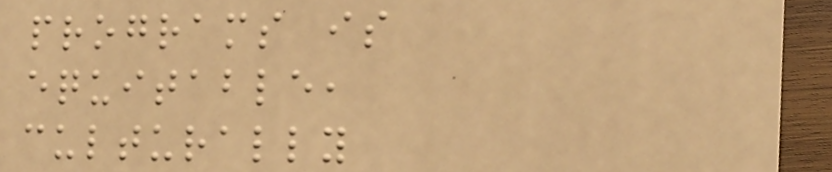programs is
equitable,
culturally
